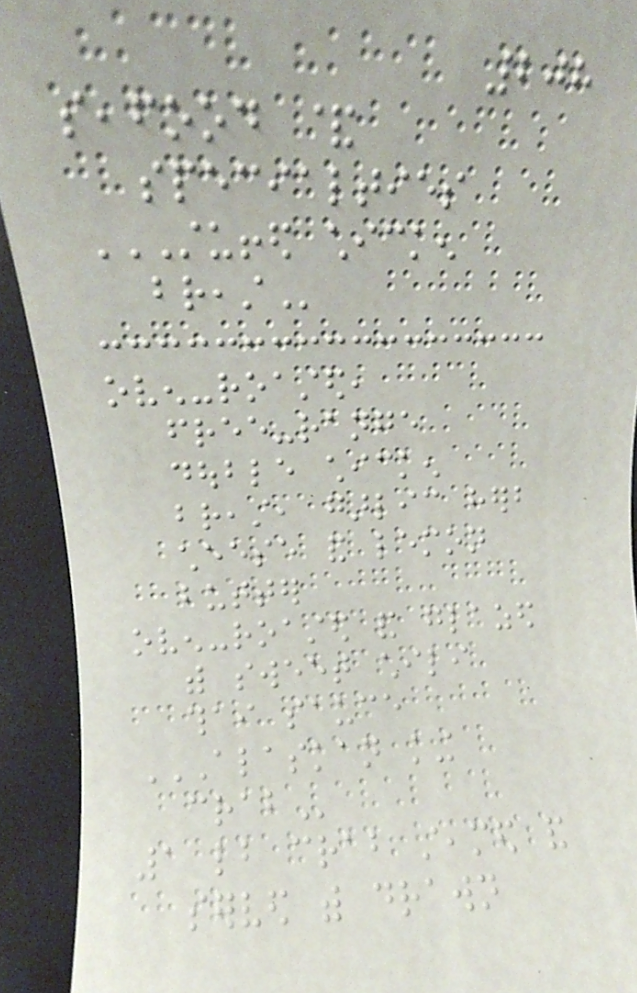208
seafood &
specialties
STUFFED CHICKEN
BREAST
oven-roasted,
free-range
double chicken
breast, garlic herb
cheese and lemon
butter
oven-roasted and glazed
with sweet chili
thai sauce
ALASKAN KING
CRAB
1 lb crab steamed and
served with drawn
